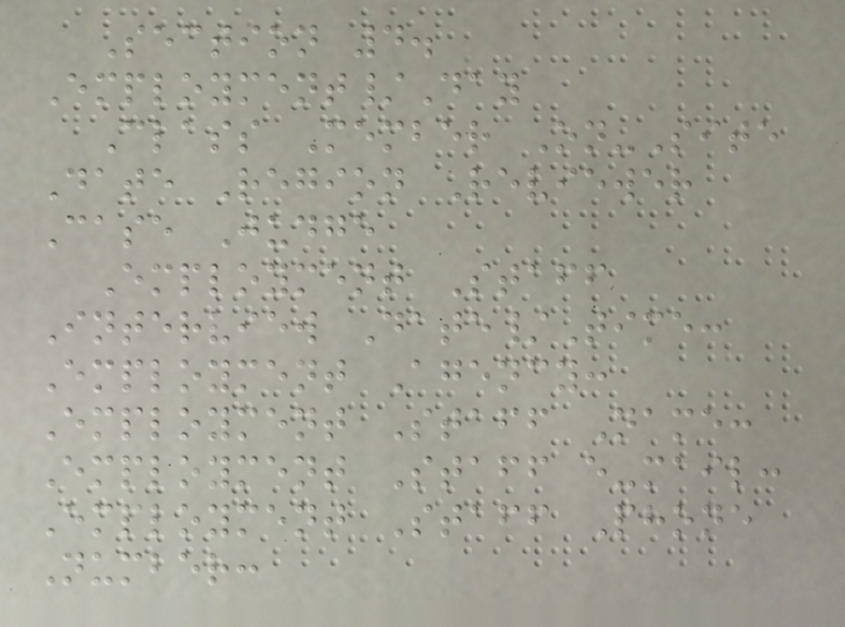Section 4.
Employment/Day
Class Member On-Site
Date Region Reviewer
Case Judge
Employment Staff
Interview Date/Time:
Employment Agency:
Employment Staff Name:
Employment Staff e-mail:
Employment Staff Phone
Number:
